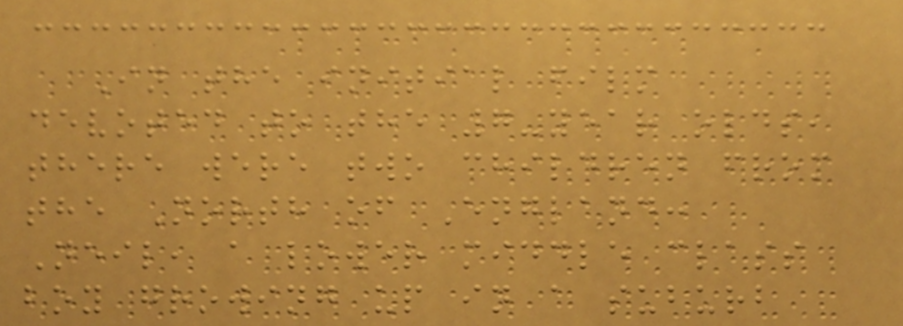In the initial film
devoted to the 7-year olds,
there were two children from
the North of England:
Neil, a lower middle class
boy growing up in a suburb
